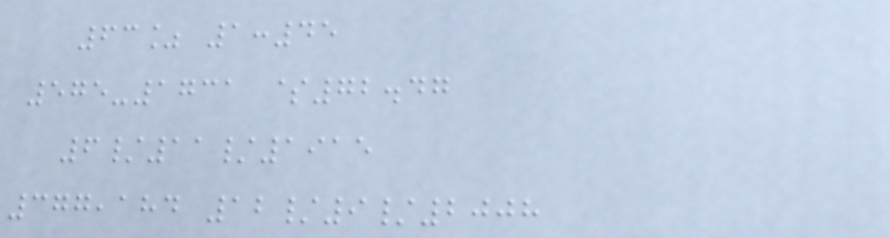63% 1:45
575-1731 $72.47
6/11/1915
377,184 12/9/2008
